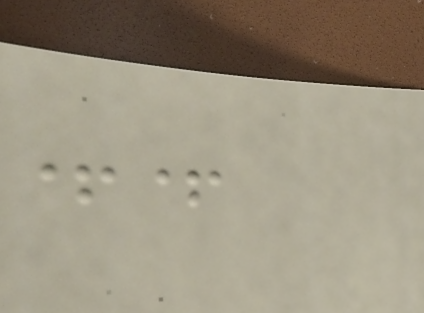++
